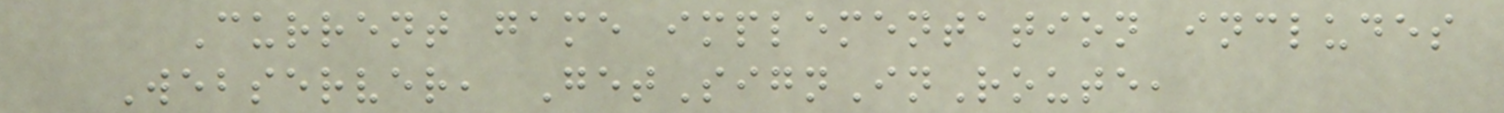Current game implementation includes
Webserver, GetSignInRoute,
